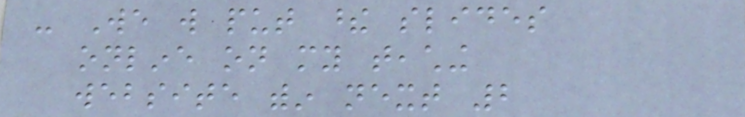- We will put these slides
online on my teaching
website within next 2
